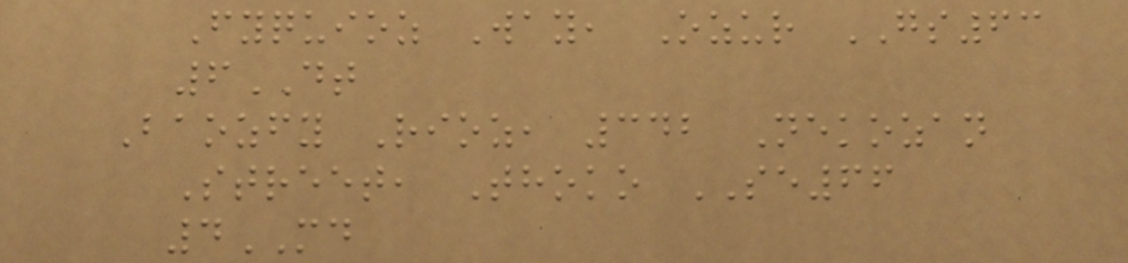Fyquioz Way, Ozur GS63
6DT
Baozfy Rioz, 342 Nekozan
Street, Thoko SE66
4MD
